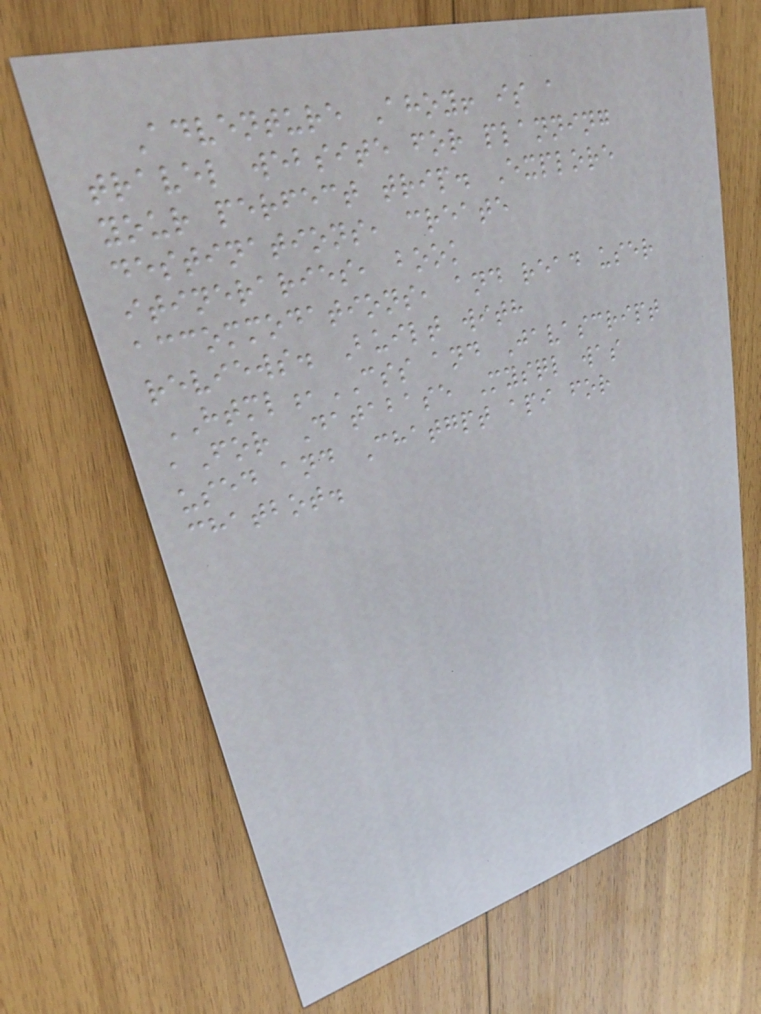Adventure Ahoy! is a
travel website for planning
your perfect trip. Explore
destinations, create
itineraries, book
accommodations, and read user
reviews. Built with
HTML,CSS and Javascript
,For Database Mysql was
used and Chatgpt api for
chatbot.
